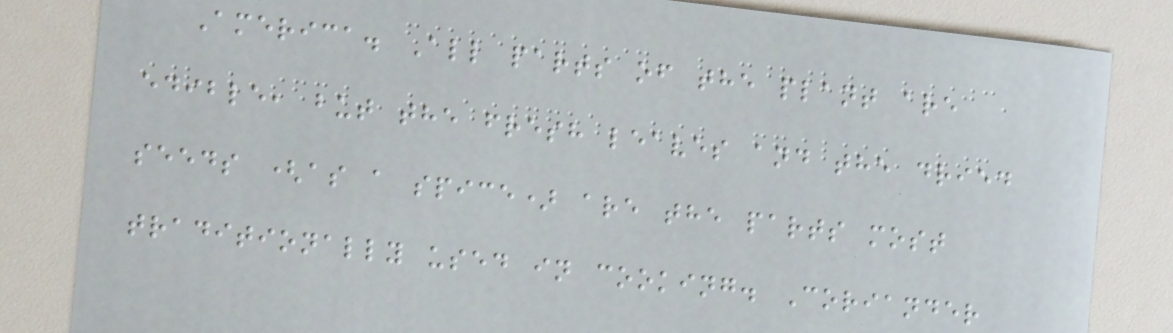America. All parts of the plant are
edible, but the fresh leaves and the dried
seeds (as a spice) are the parts most
traditionally used in cooking. Coriander
